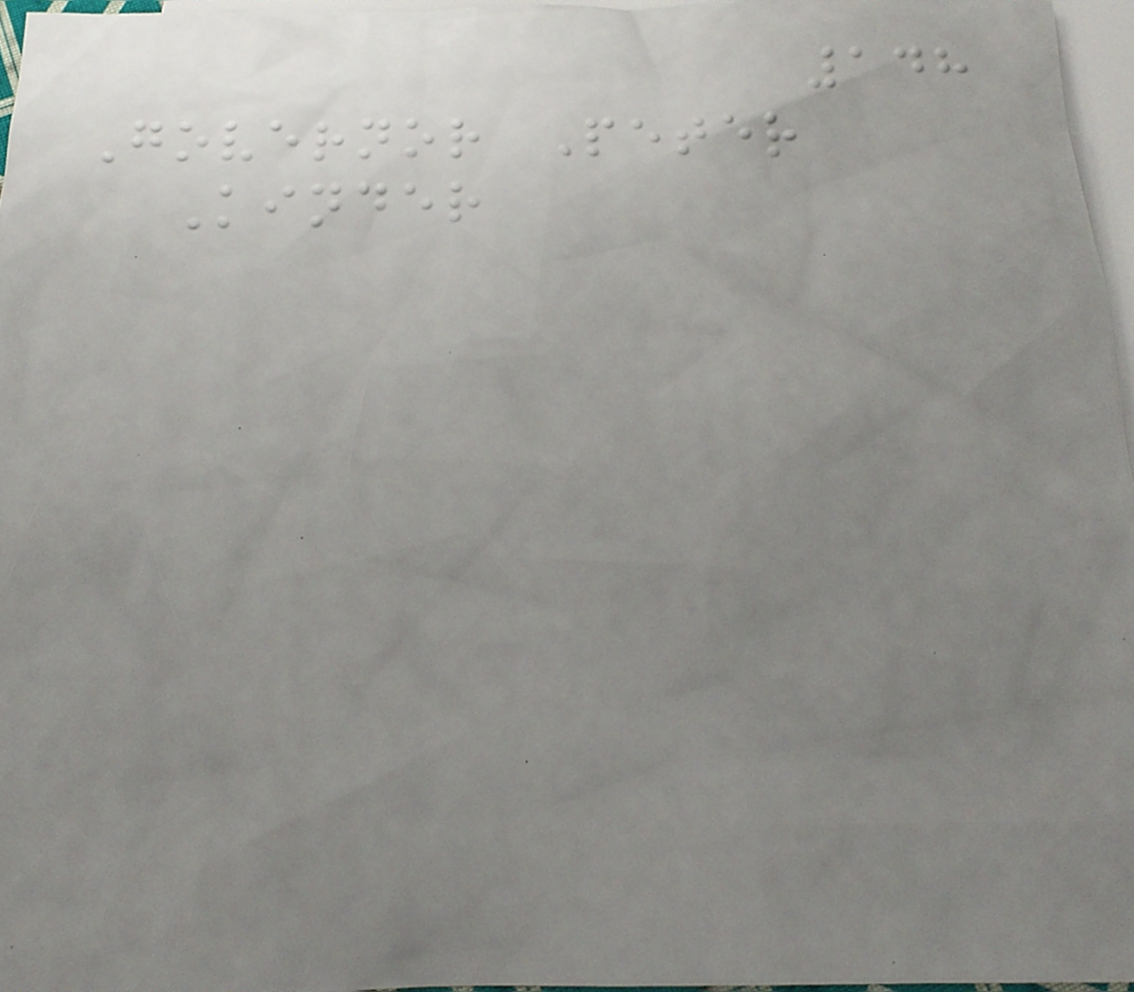148
Governor Peter
Kinder
